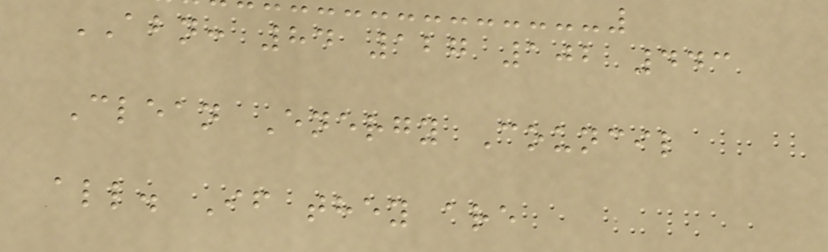ABN: 84 127 102 443
Clean Energy Council
all. If they are
